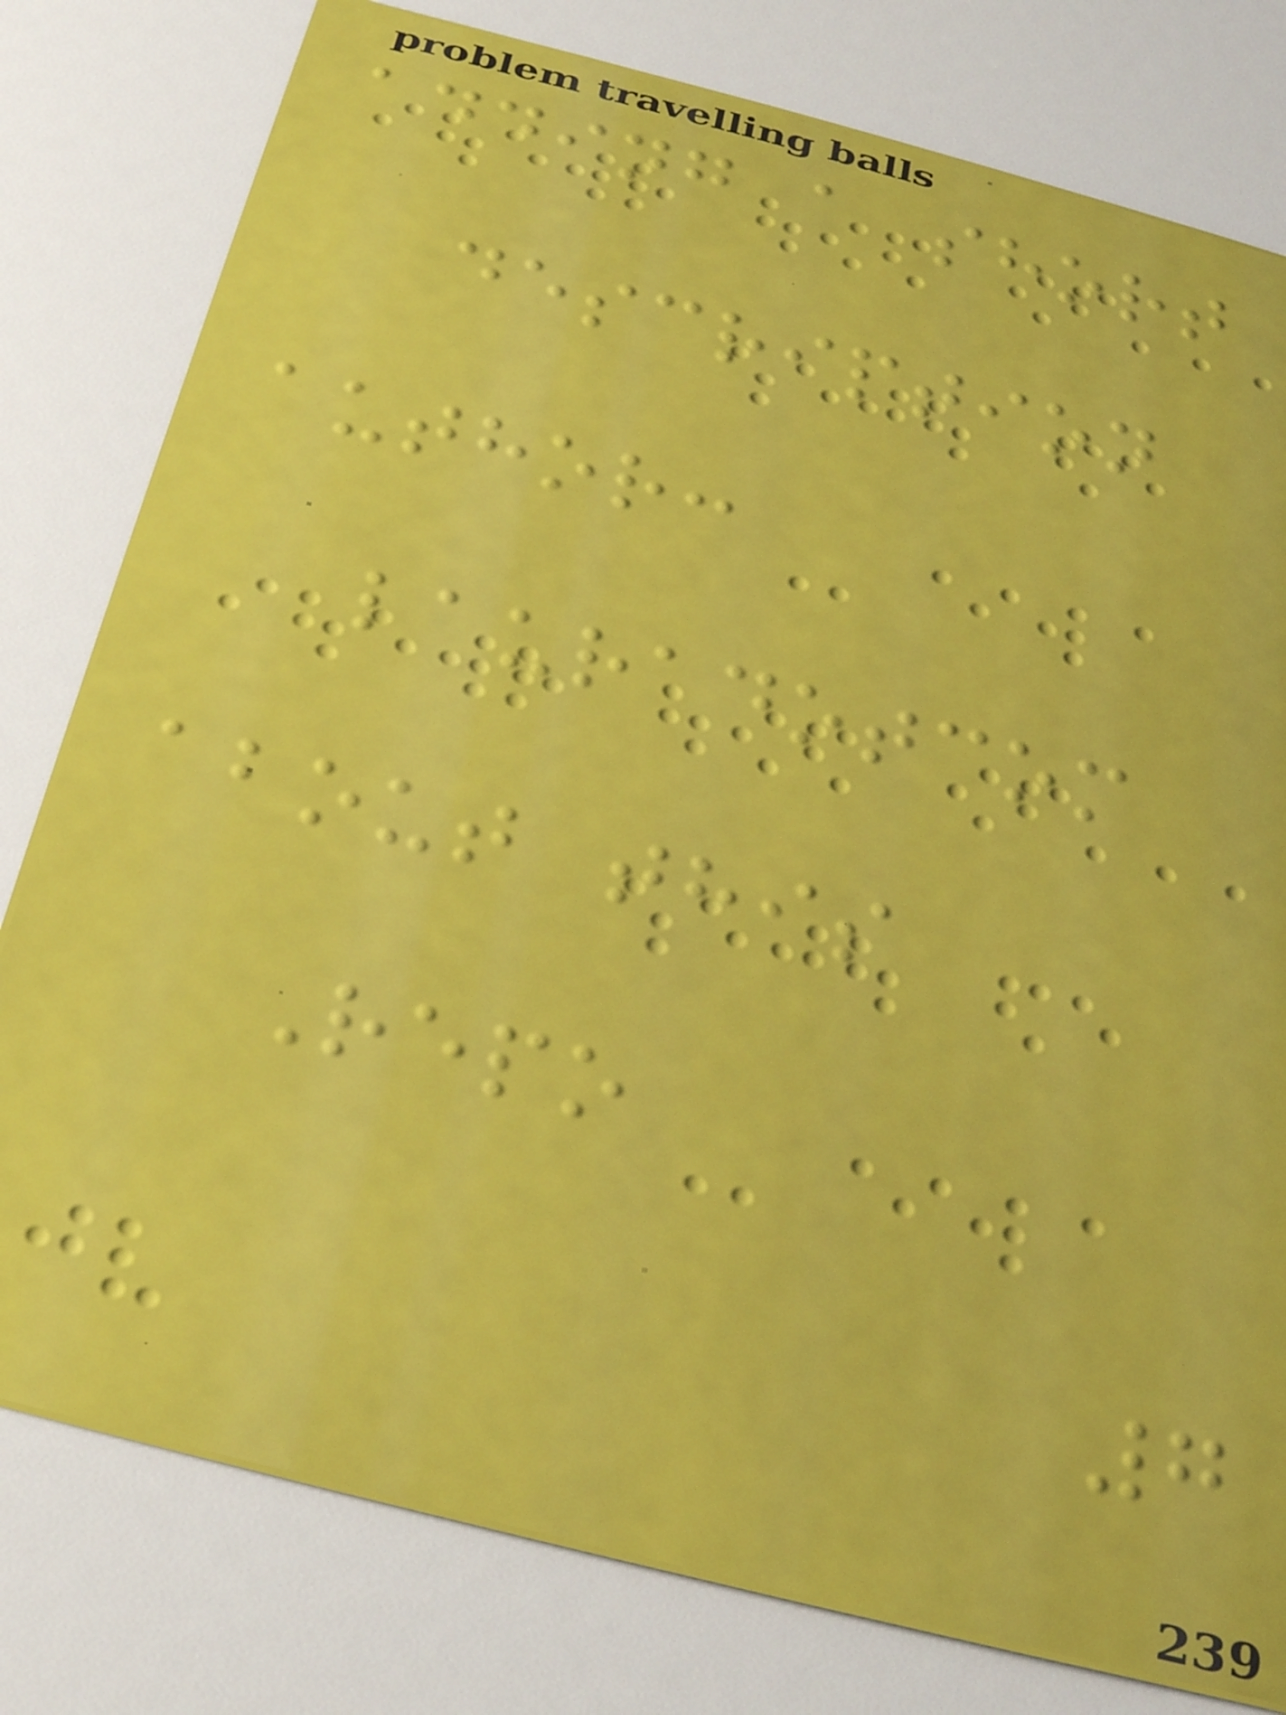adding a short
description
author:
lauradotcom
about this
Repo
7
